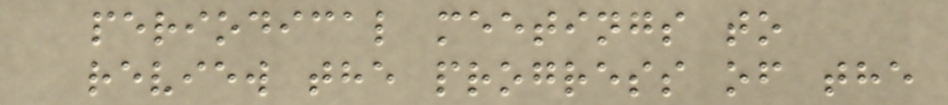periodical meetings to
review the progress of the
